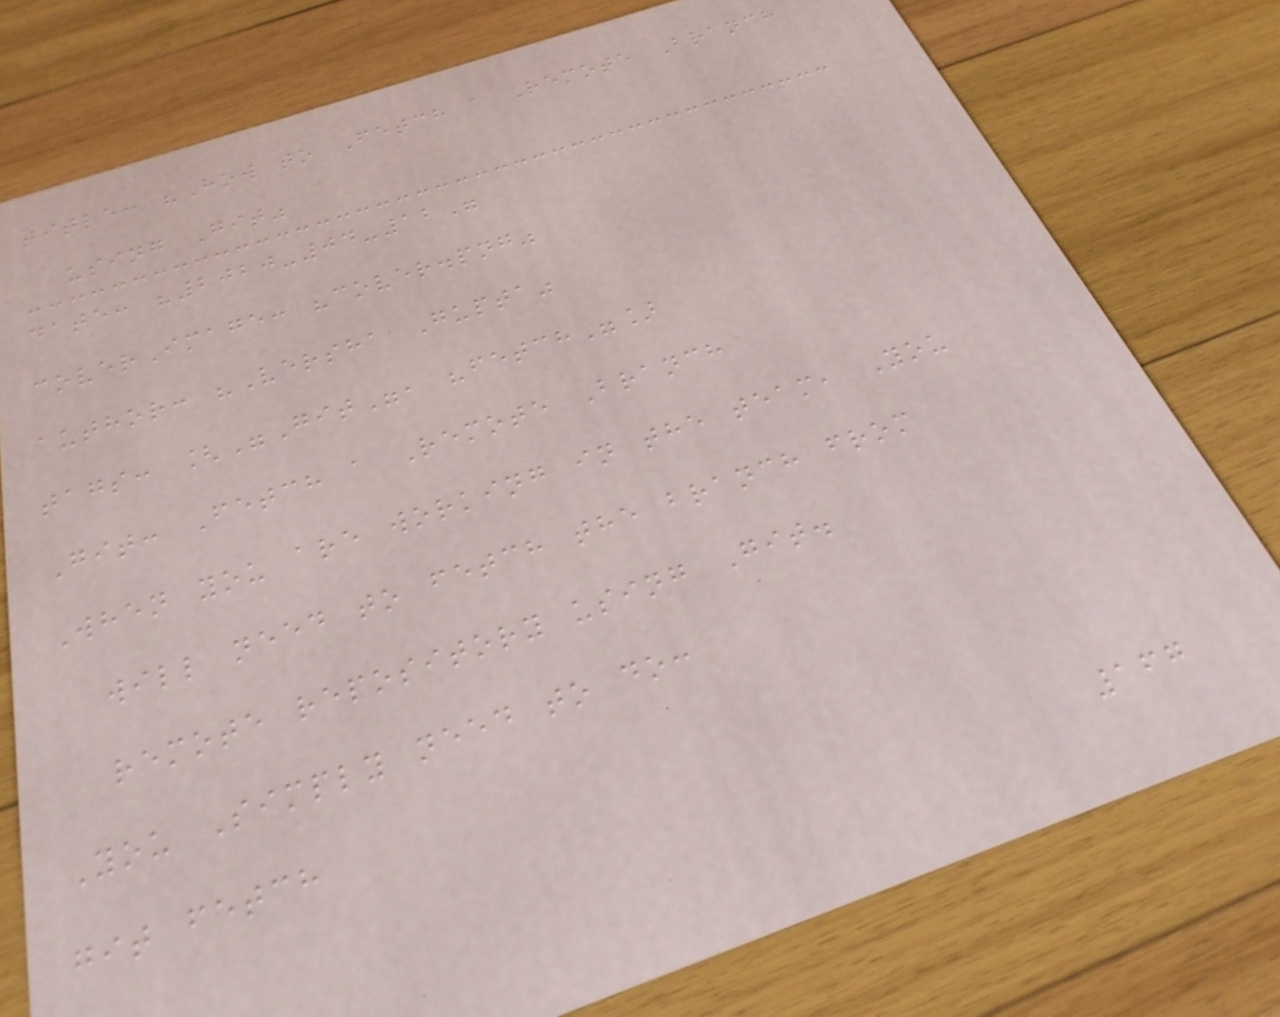title: "How to Fetch a Remote Branch
using Git"
date: "2020-04-12"
coverImage: "cover.png"
author: "Versha Gupta"
tags: ["Git", "fetch"]
Git: Fetch a Remote Branch
When you are working in the team, You
will need to fetch the branch from
remote repository using Git.
You Simply need to do:
git fetch
167
